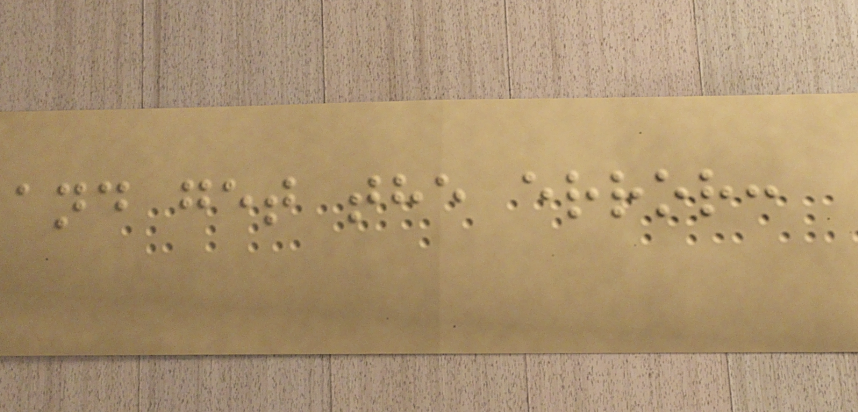and get the error:
